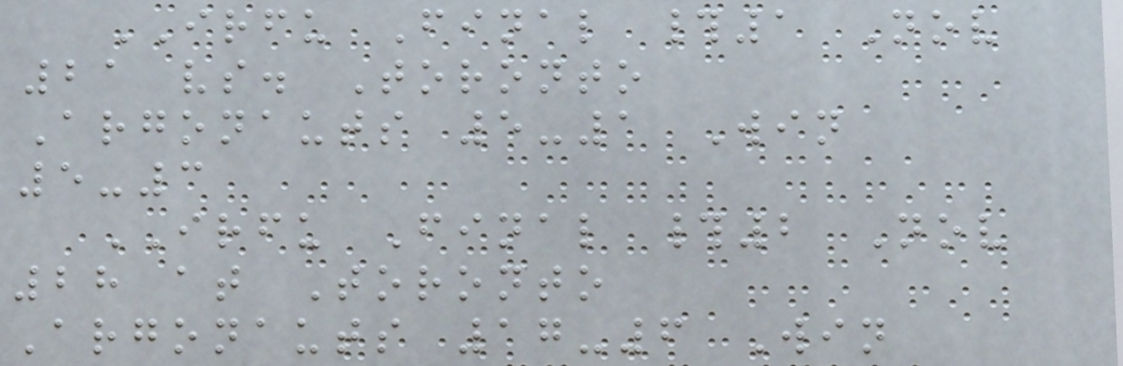IRFU Final #1 Nov
21 vs. Toronto
Argonauts 5-1 Win
5-3
IRFU Final #2 Nov
28 at Toronto
Argonauts 17-6 Win
